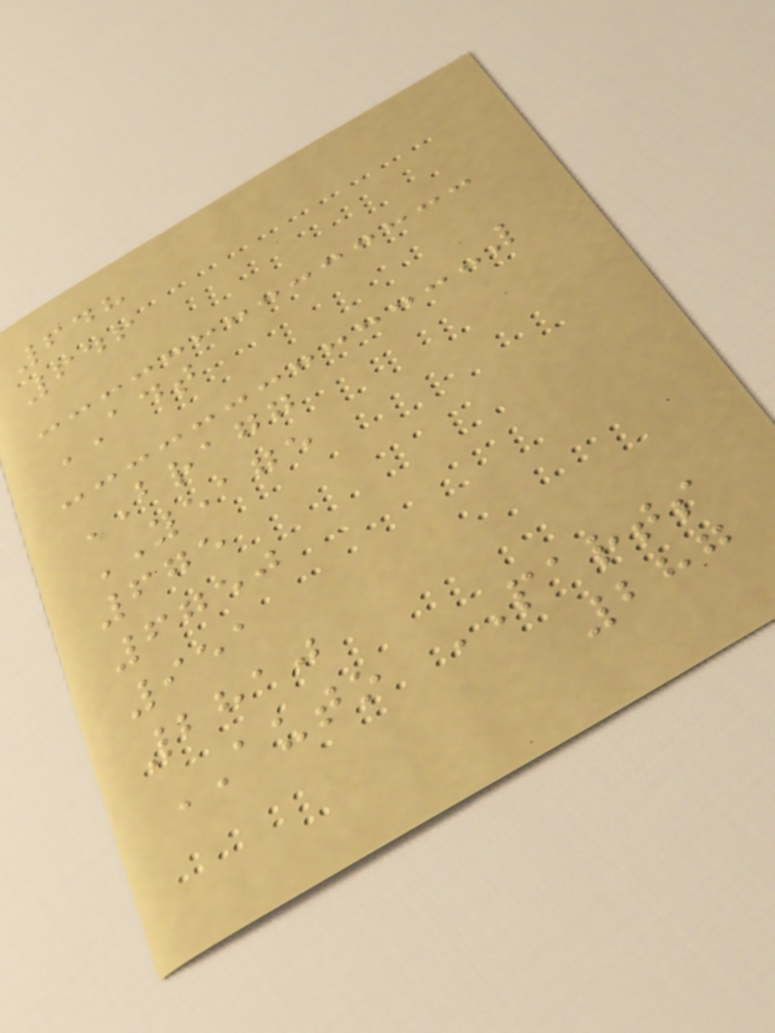648
646
ADT
BRAGG
YEAGE
675
6750
951
2810
AUTO PARTS
287
